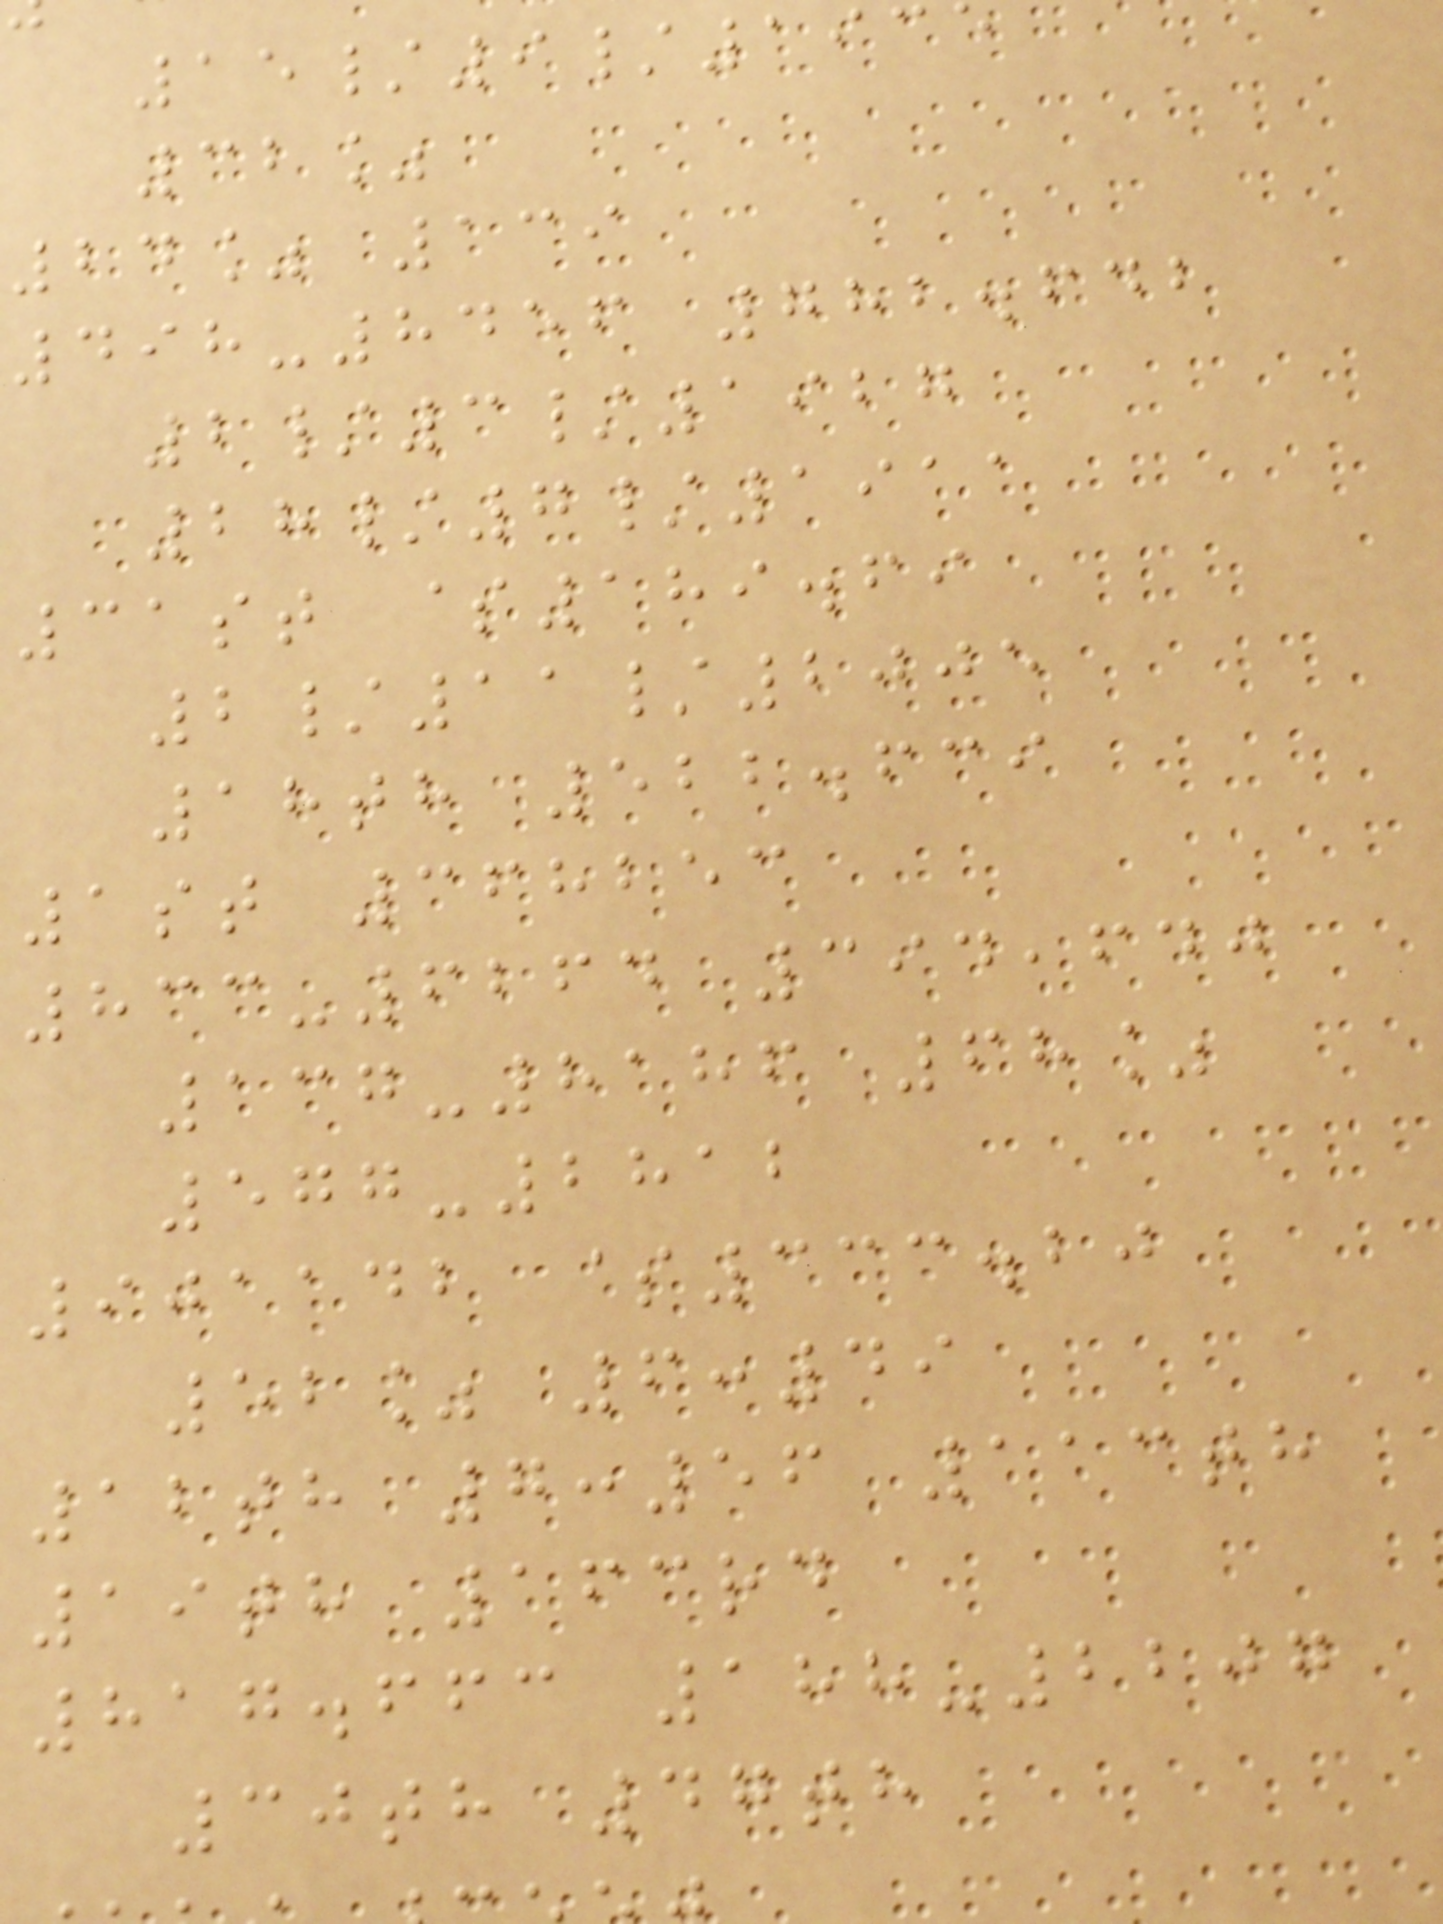15/9/193
32%
24% 139
498-8456 782.642
2/3/1927
28/7/1911
31st $189.69
2/11/2005
18th 522.639
1st 368253
833-6264 394,640
137-8186 68%
577-2812
901142 $333.20
52% 6:49
12th 7:56 113th
19th 163rd
817.663 188-2207
30th 47th
